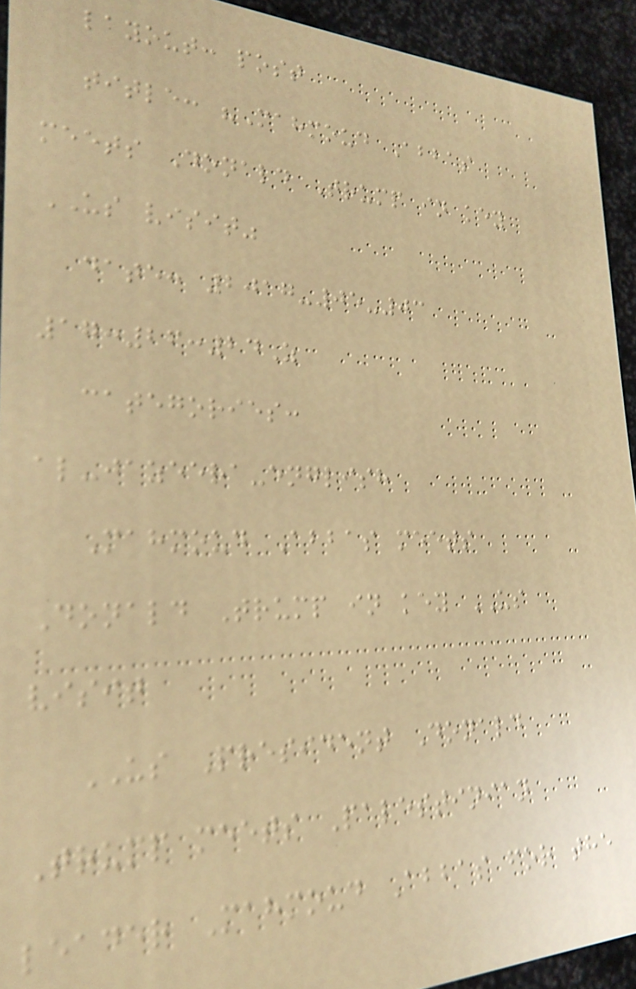layout: post
title: "Mahmoud Abbas
meets Donald Trump in key
US visit"
date: 2017-05-03
17:26:24Z
categories:
al-jazeera-english
Mahmoud Abbas meets
Donald Trump in key US
visit
US President Donald
Trump meets Palestinian
leader Mahmoud Abbas for the
